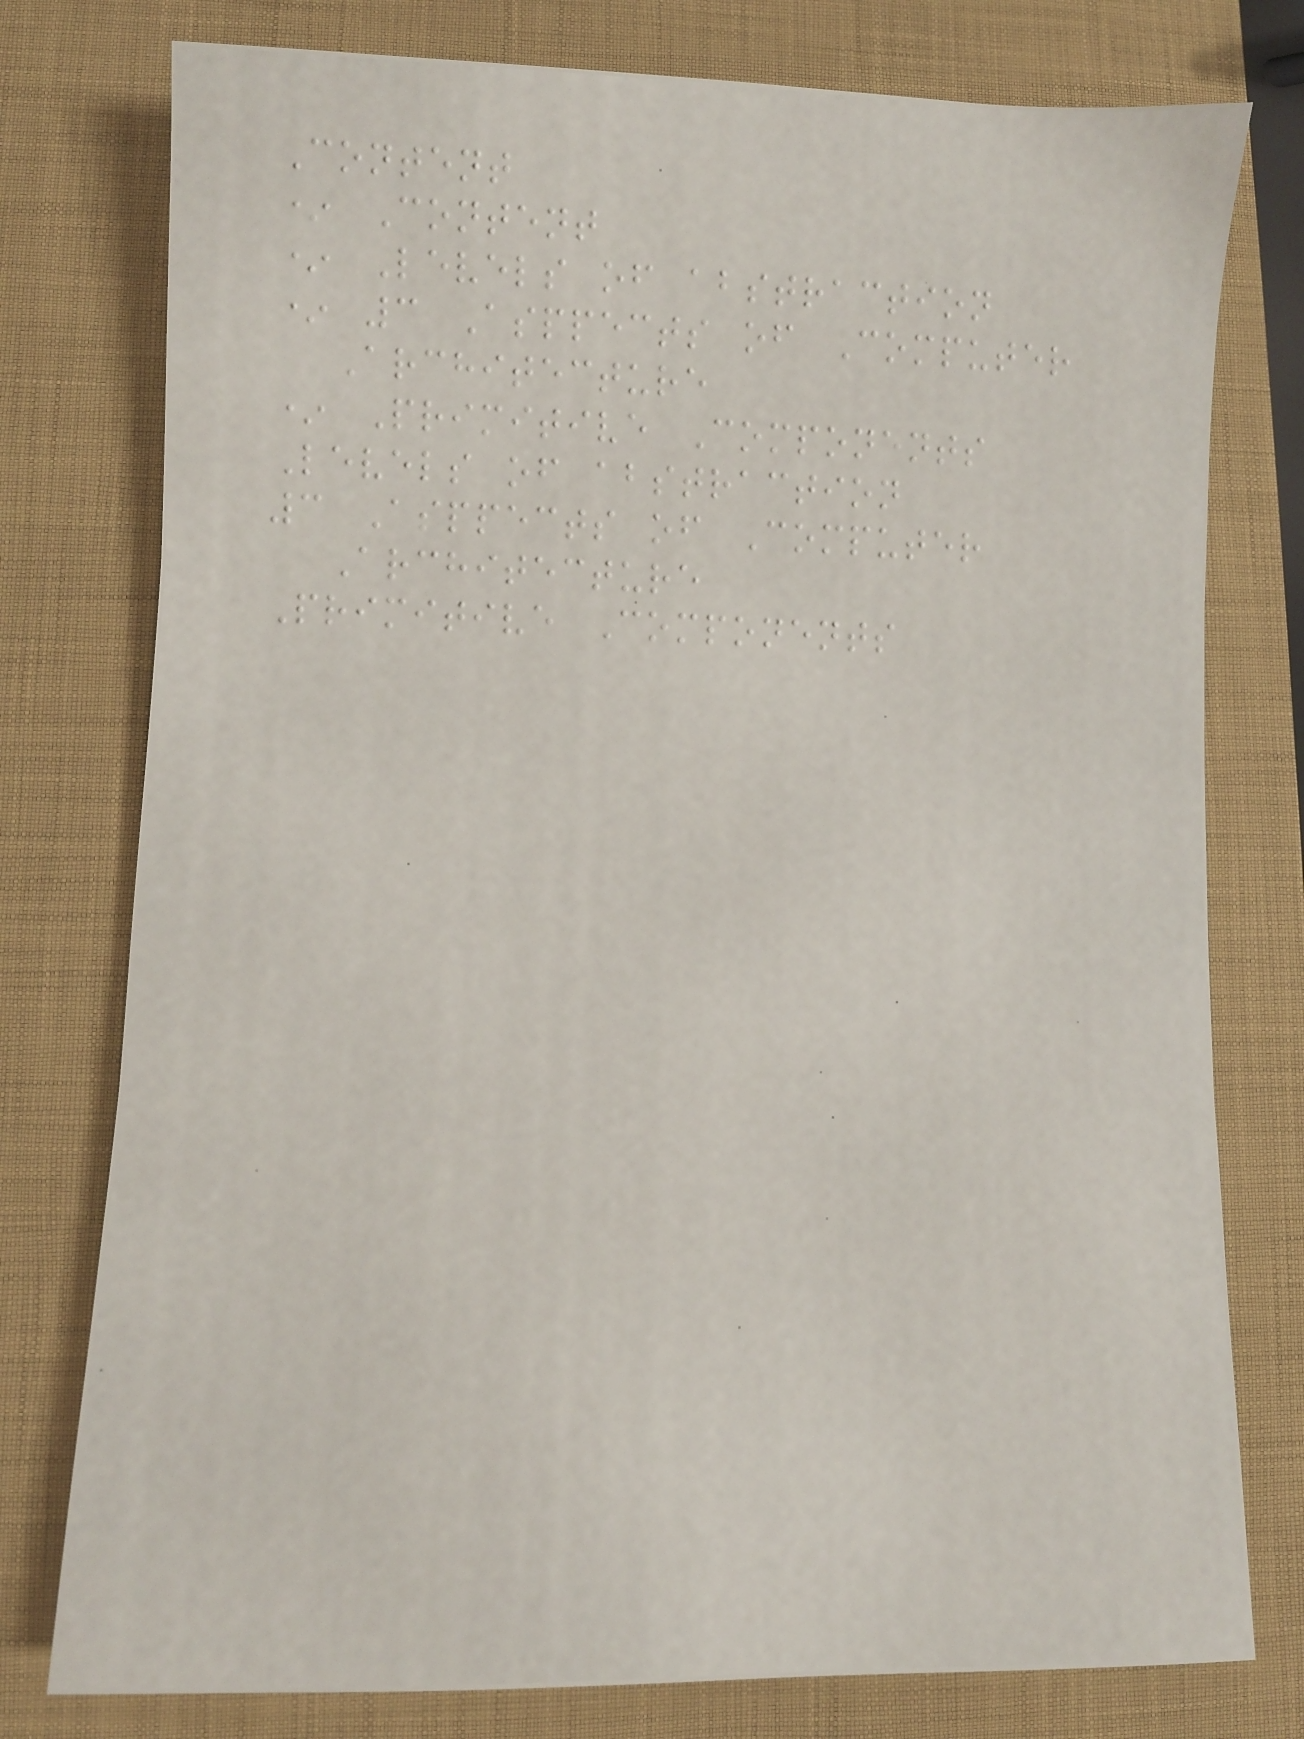Content
* Content
* Levels of abstraction
* 3 Asppects of Computer
Architecture
* Primitive Components
Levels of abstraction
3 Asppects of Computer
Architecture
Primitive Components
